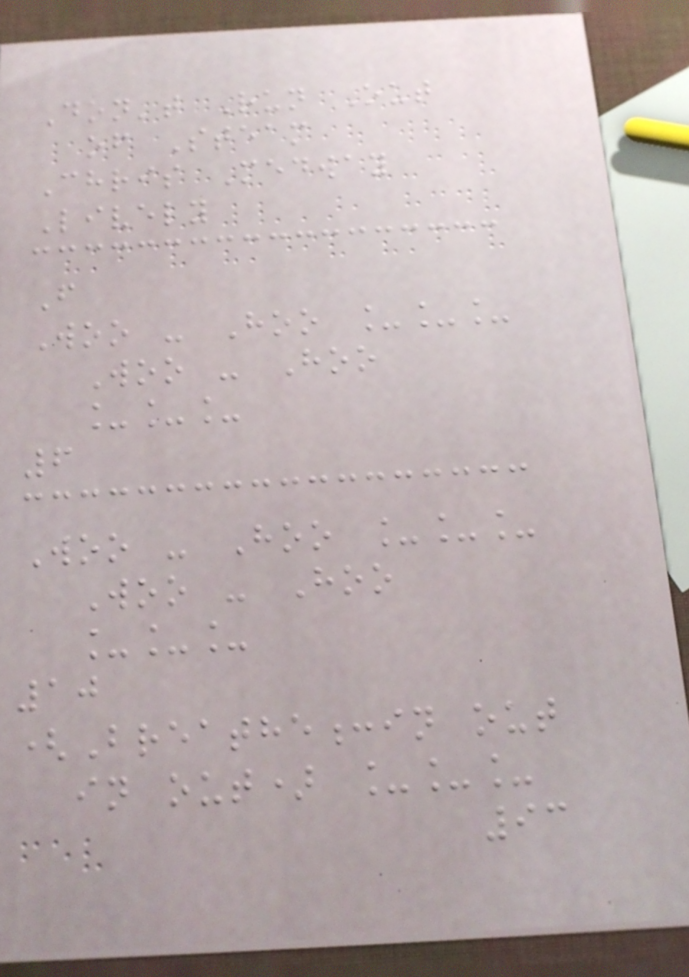Don't Run Out
of Steam
Chris Medway
Lively
F
Woo - Hoo ___
Woo - Hoo
___
6
Woo - Hoo ___
Woo - Hoo
___
10
(Breathe:in out
in out) ___
93
